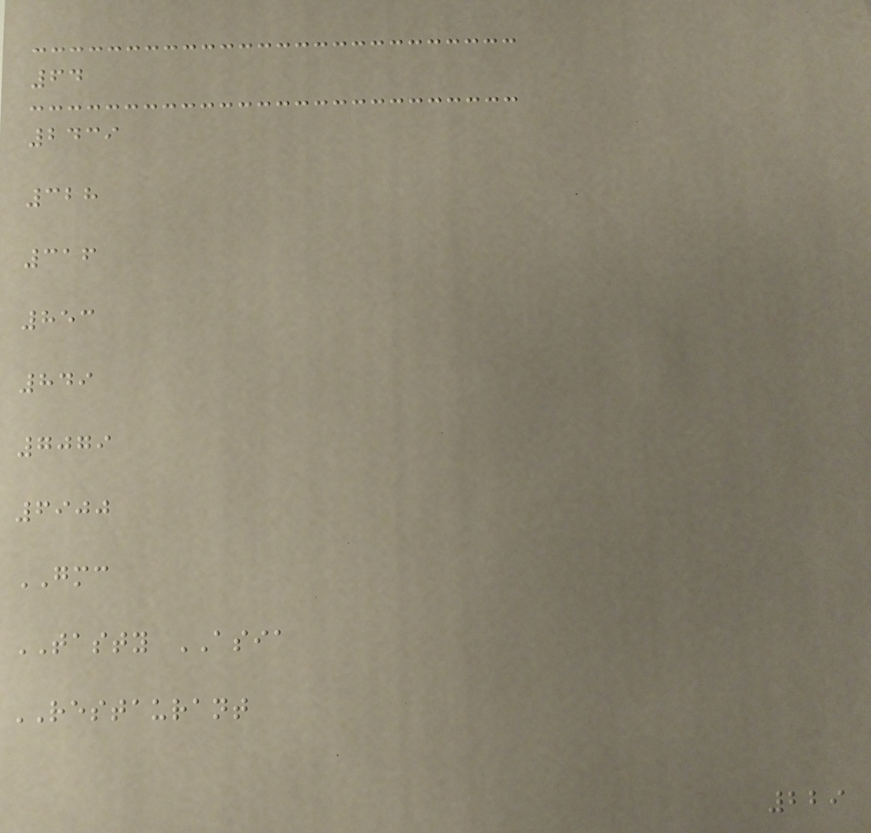64
2439
328
316
853
849
7079
6900
GMC
TASTY ASIA
RESTAURANT
229
